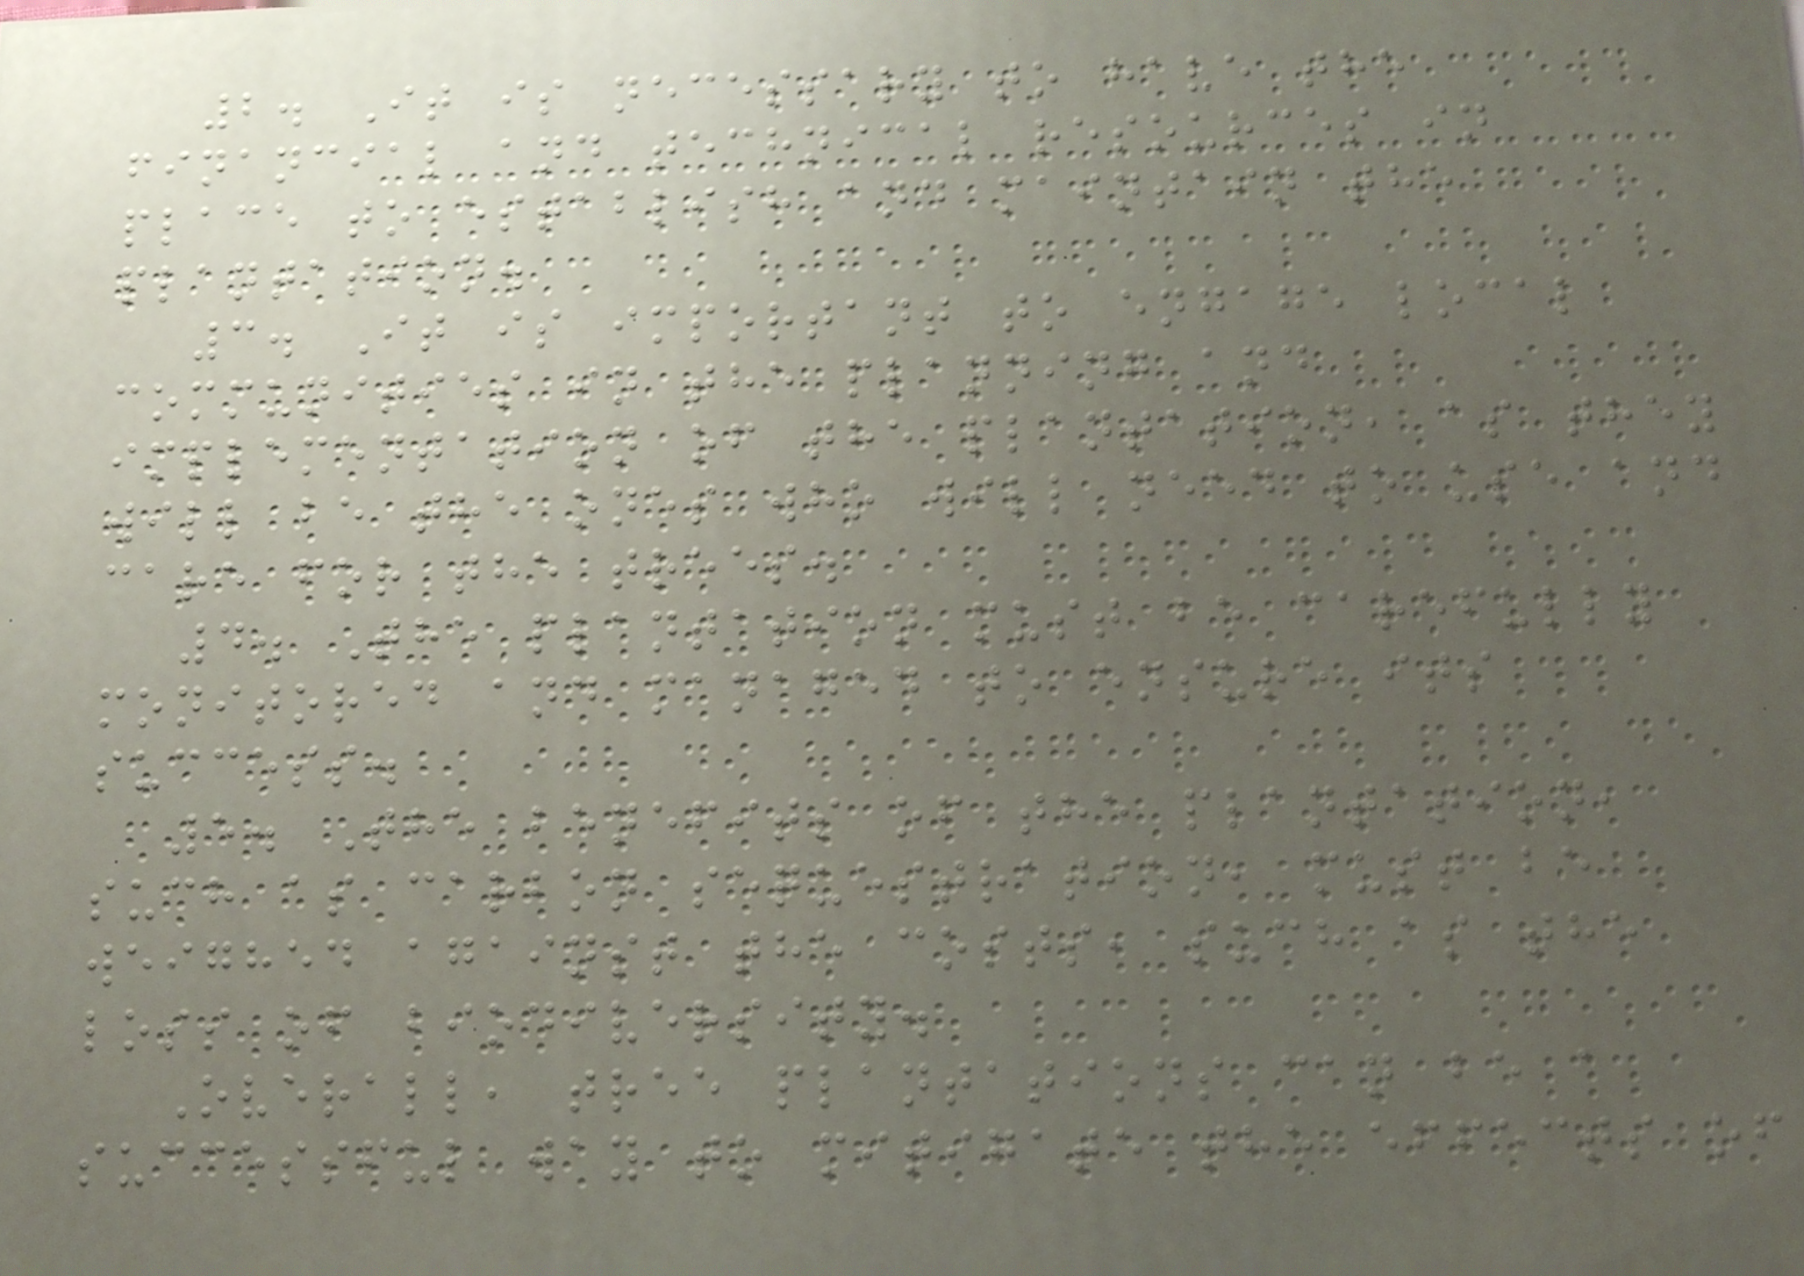2. It is necessary to have the
financial and technical resources in
place to establish and maintain the
plantation.
3. It is important to engage local
communities in the planning and
implementation of the plantation, as they
will be the ones who will need to use and
care for the trees.
4. The plantation must be carefully
monitored and managed to ensure its
success.
5. The benefits of the plantation,
such as carbon sequestration, must be
weighed against the costs, such as the
loss of biodiversity.
Overall, tree plantations can be a
successful way to mitigate the effects of
